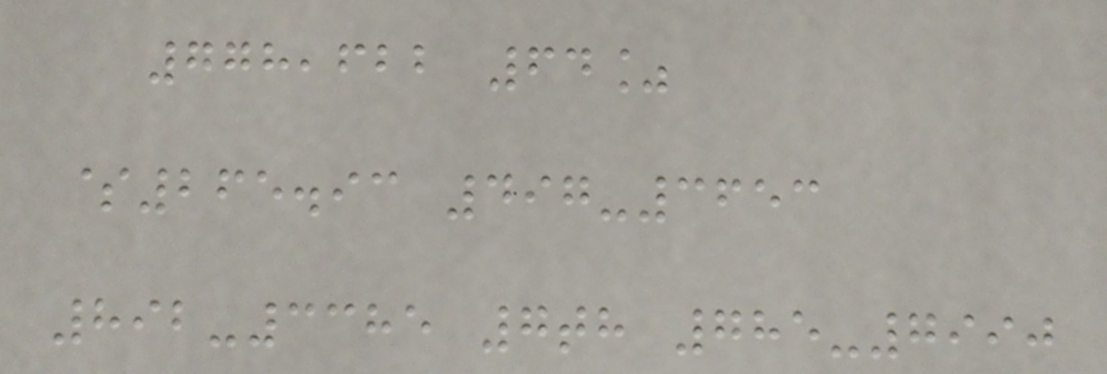778,622 64%
$265.93 497-3653
892-3385 7th 785-7990
